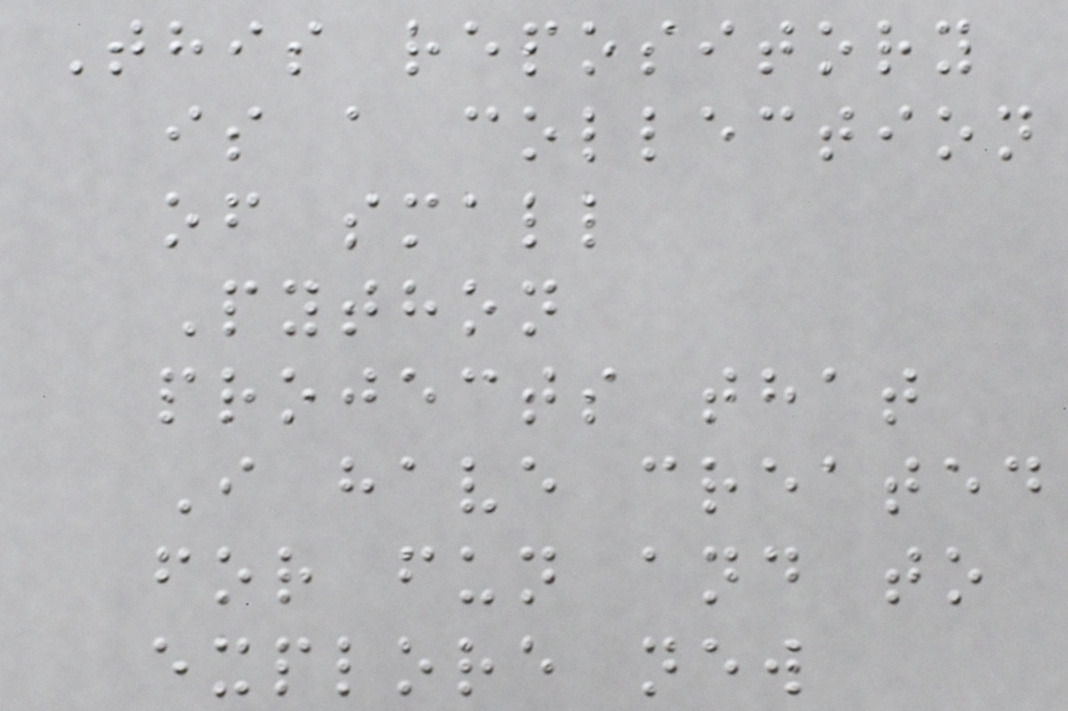This repository
is a collection
of small
Python
projects that
I have created
for fun and to
explore new
